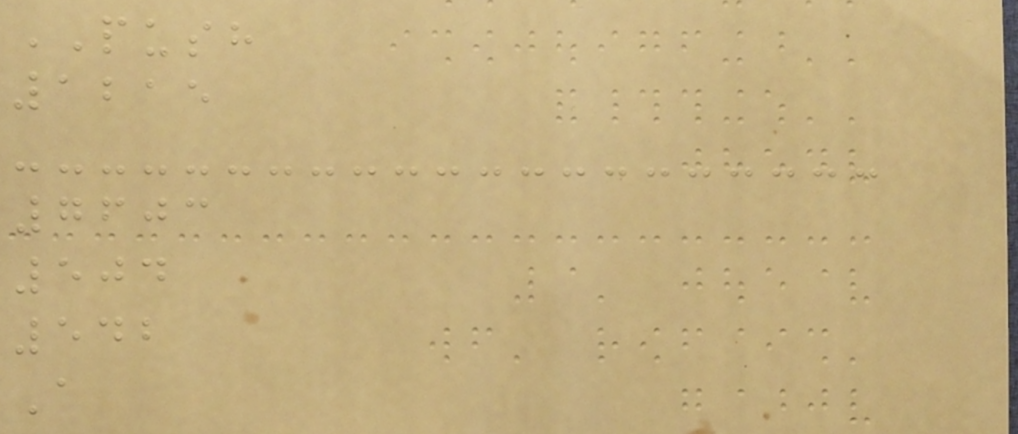PUSH
1215
7603
504
542
A
